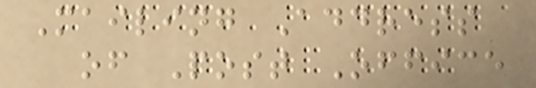Mailing Address
of Post Office
